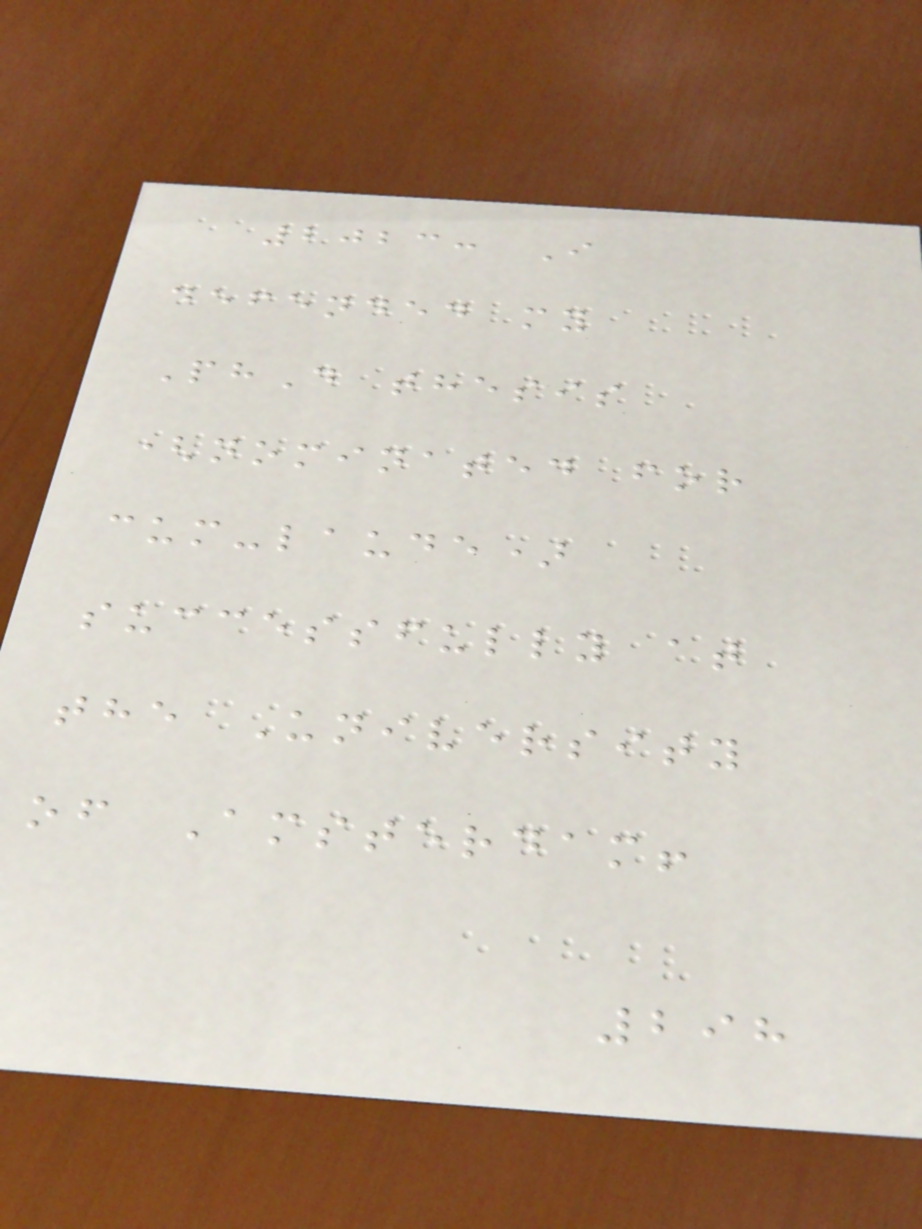2023: I
defended my
PhD thesis
(nominated for
cum-laude)
successfully at
the University
of Amsterdam!
298
